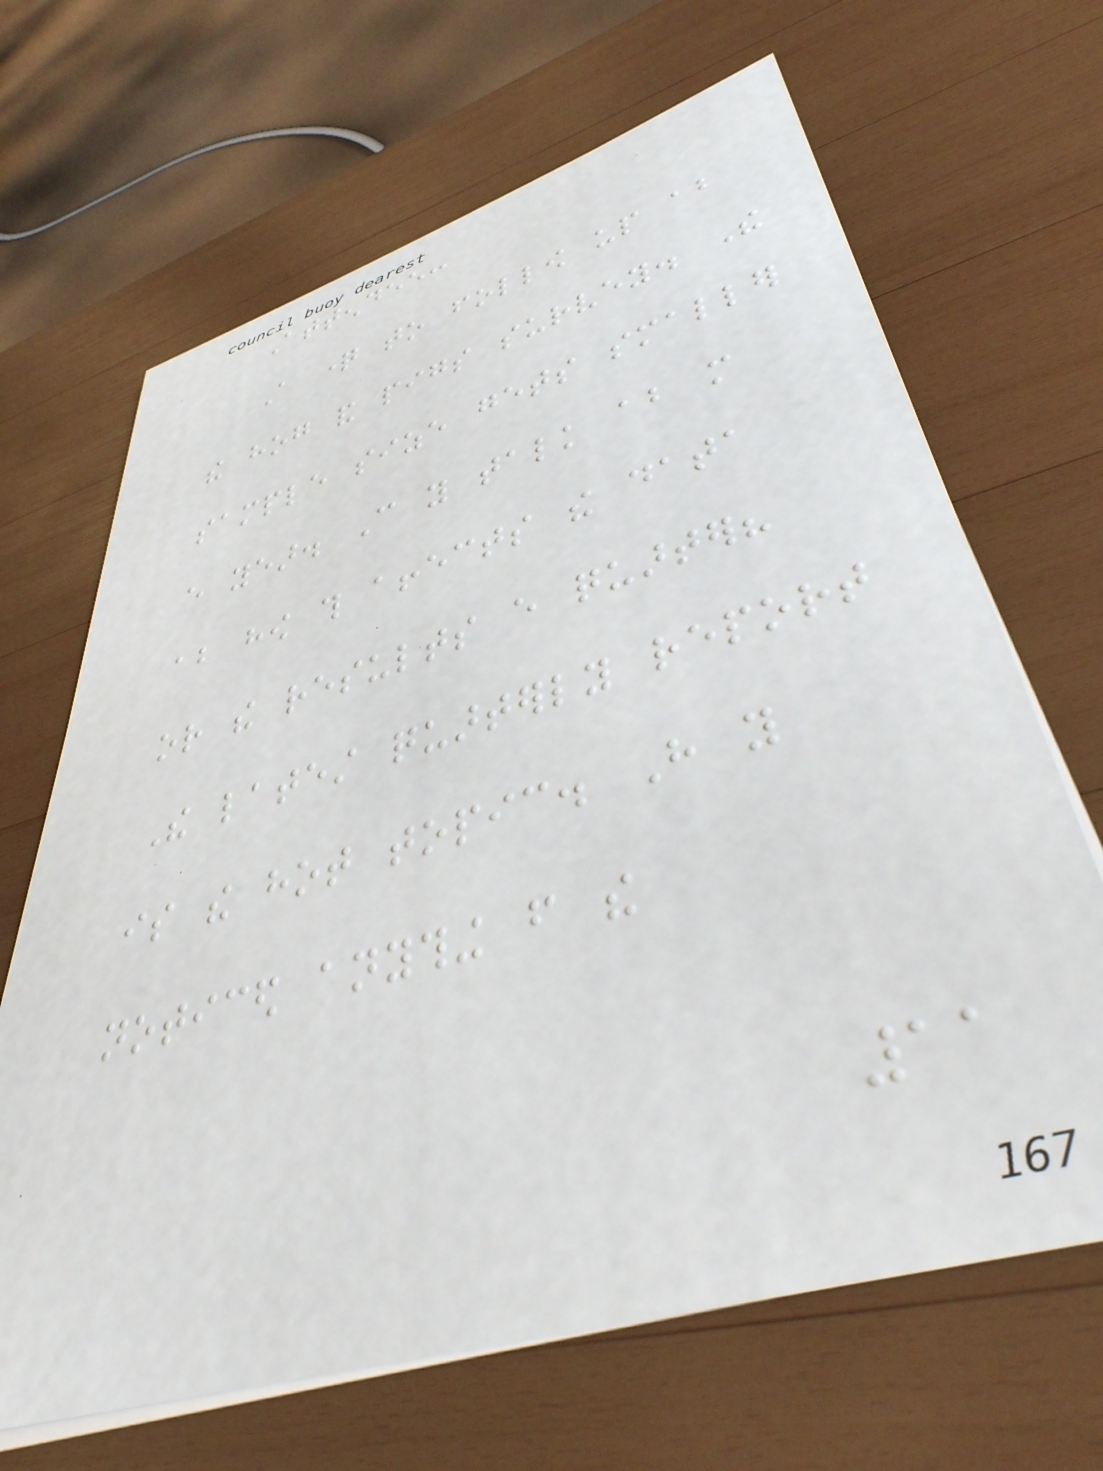Attendee:
A question to follow up about
the hog and pigs survey. The
sample size gets smaller
every year. Can you talk about more
about how this affects the data
or the results every quarter?
The latest quarterly report
is the hot topic. Have you
noticed anything from the
11
